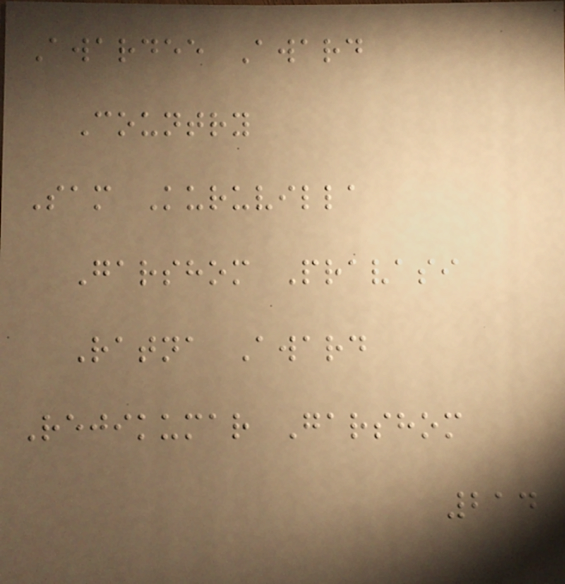Awardee Award
Country
Sam Kuruvilla
Garshom Pravasi
Ratna Award
Rejikumar Garshom
214
